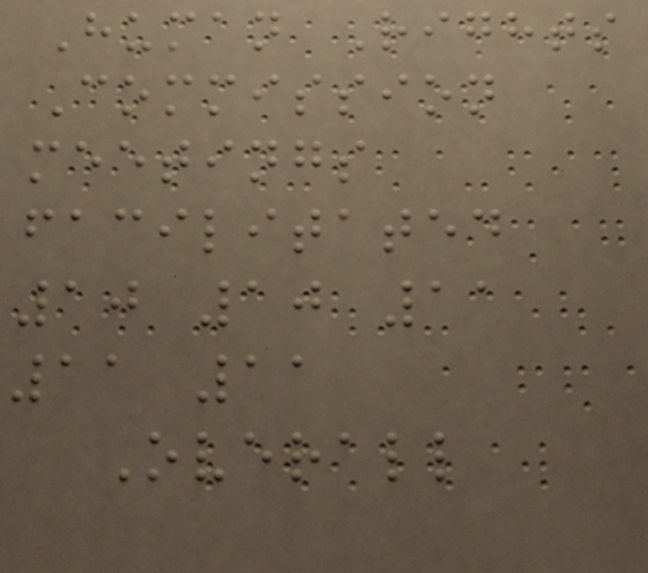Human Rights
Commission
meetings
facilitated
10 10 11
11 11
Overall
